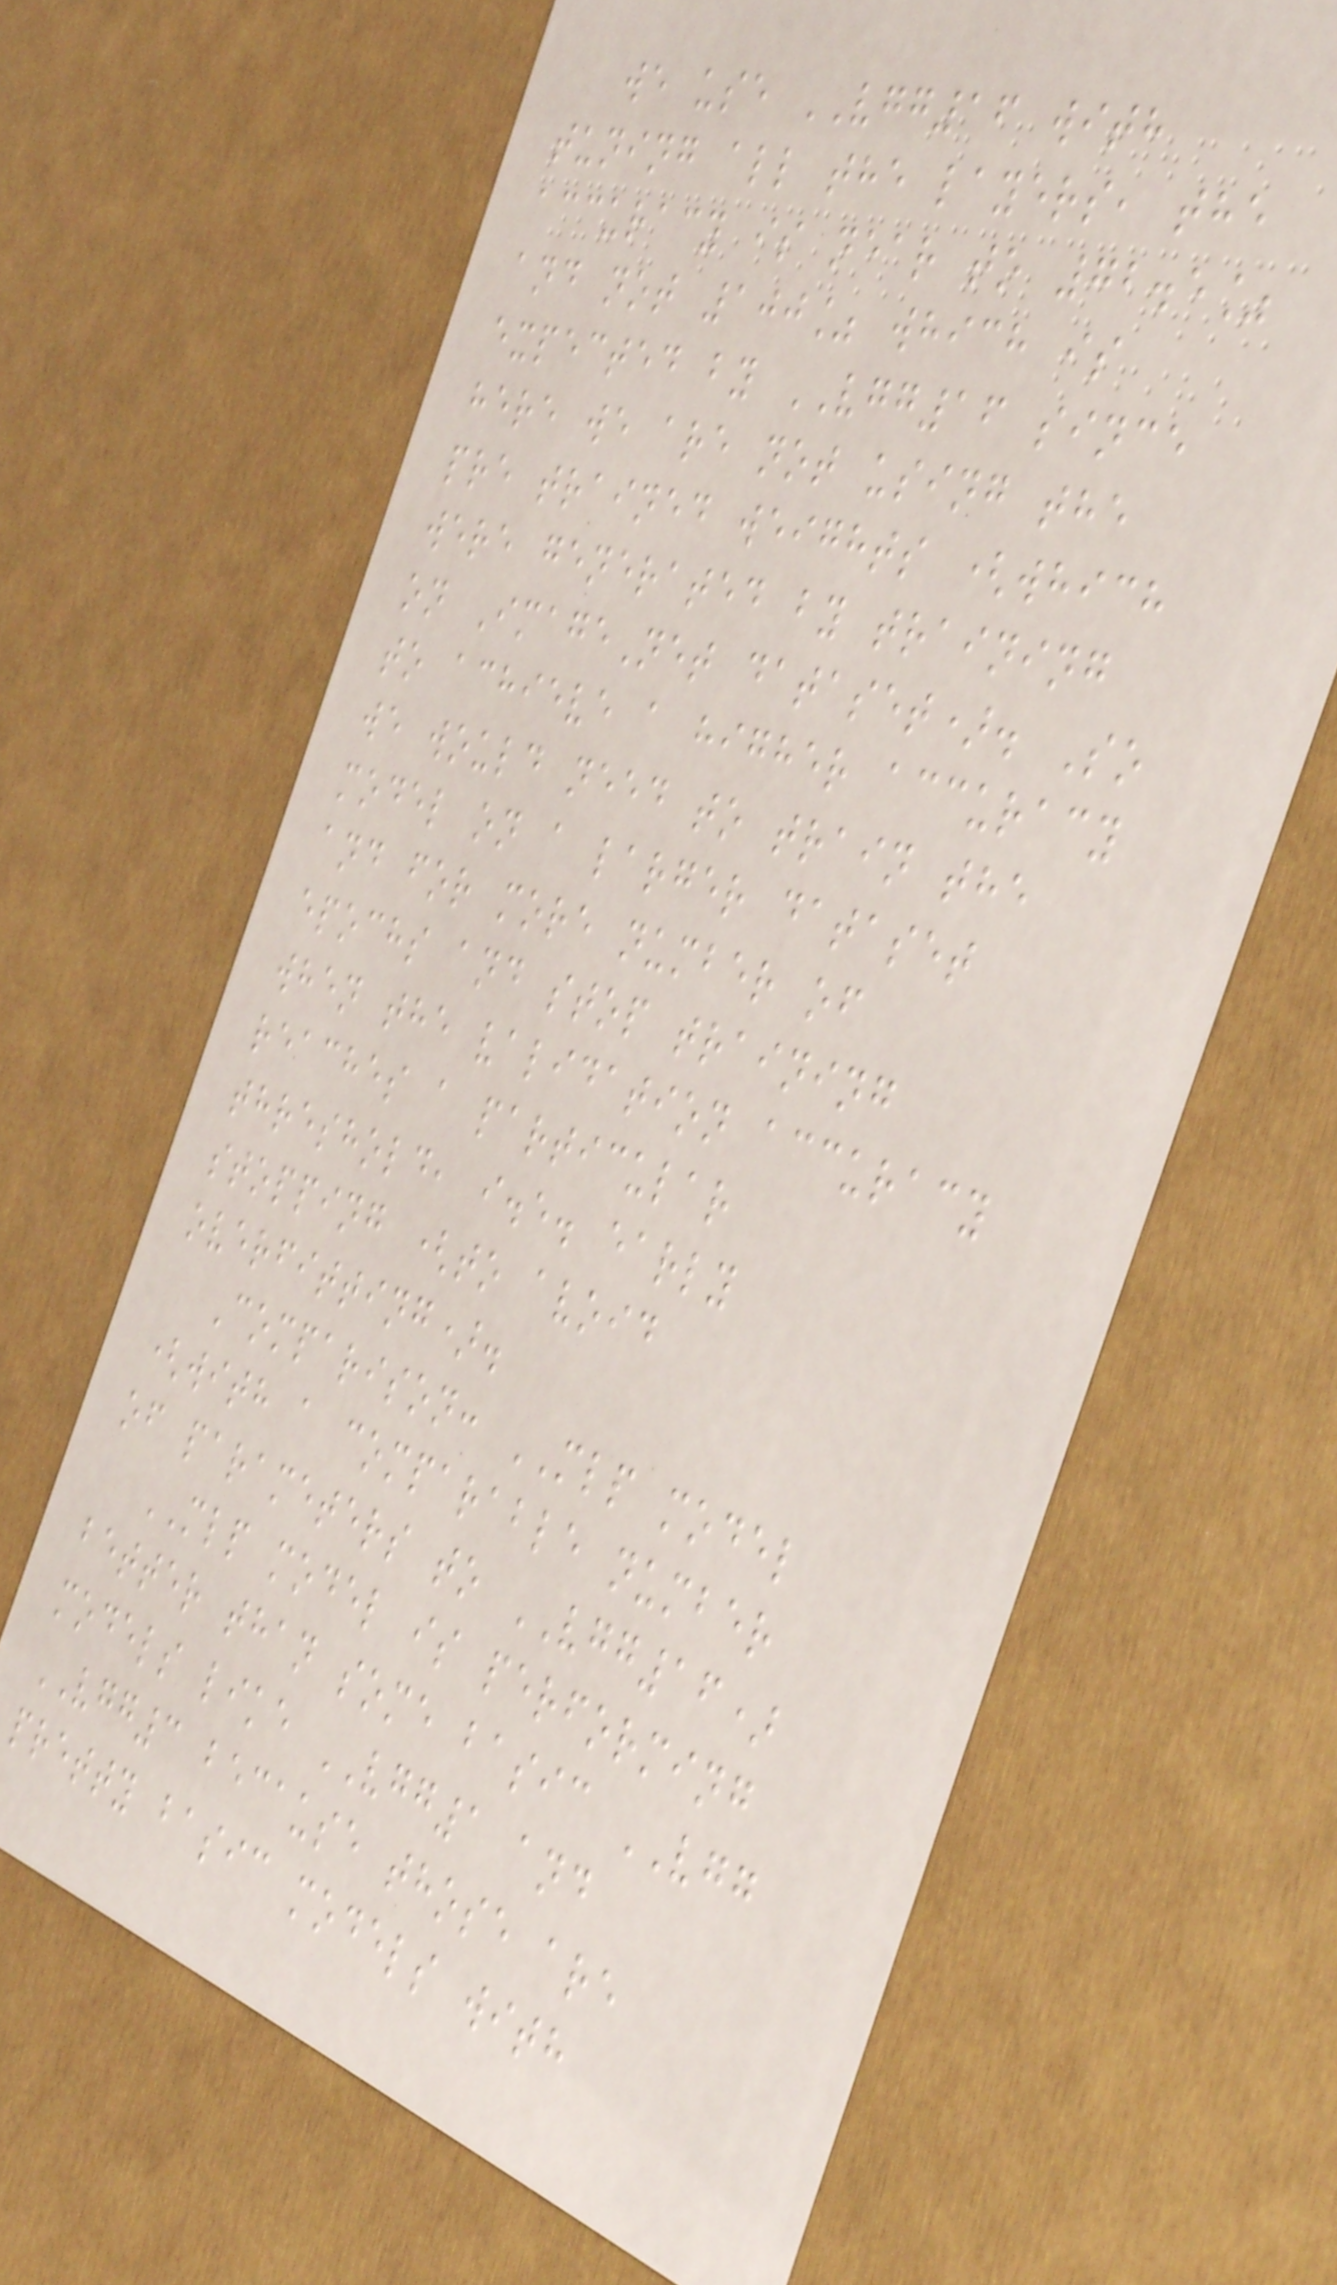we use VGG16 with
tuning all the layers, the
accuracy is near to 72.5%
and not 100% which is
expected by VGG16 since
here we are not using the
pre trained weights (which
were generated by training
on ImageNet dataset). So
to achieve a higher accuracy
we would need to train the
model on a larger dataset
and for more number of
epochs and stop training
when the validation accuracy
reaches a particular
threshold, i.e. early
stopping (to avoid
overfitting).
Comparison: MLP model
(with a comparable number
of parameters to VGG16)
MLP model is performing
better than some basic VGG
models like VGG1 and
VGG3 because those are
pretty basic models with
